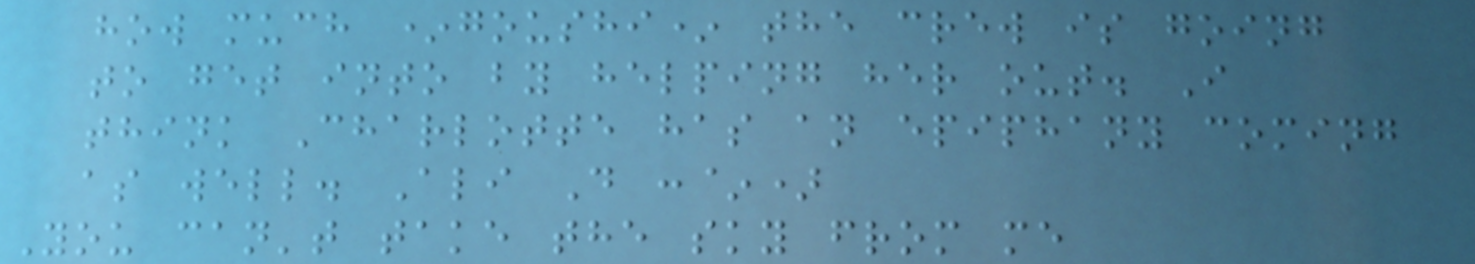how much *goushi* the crew is going
to get into by helping her out. I
think Charlotte has an epiphany coming
as well. Ali D :~)
You can't take the sky from me
